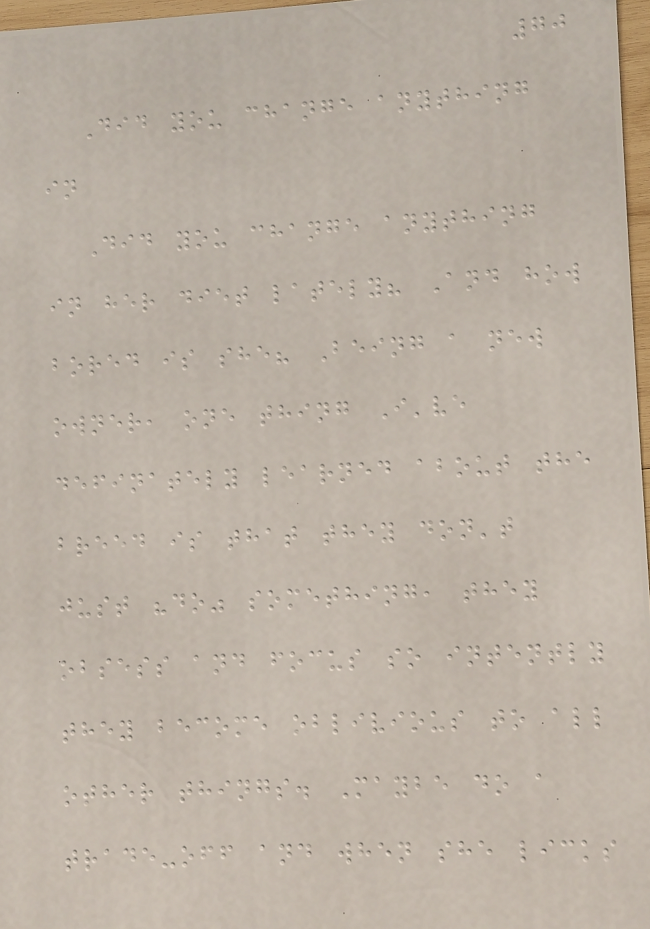70
Did you change anything
in
Did you change anything
in her diet lately? And how
bored is she? Being a new
owner, one thing I've
definately learned about the
breed is that they don't
just "do" something, they
obsess and focus so intently
they become oblivious to all
other things. Maybe do a
trade-off and when she licks
